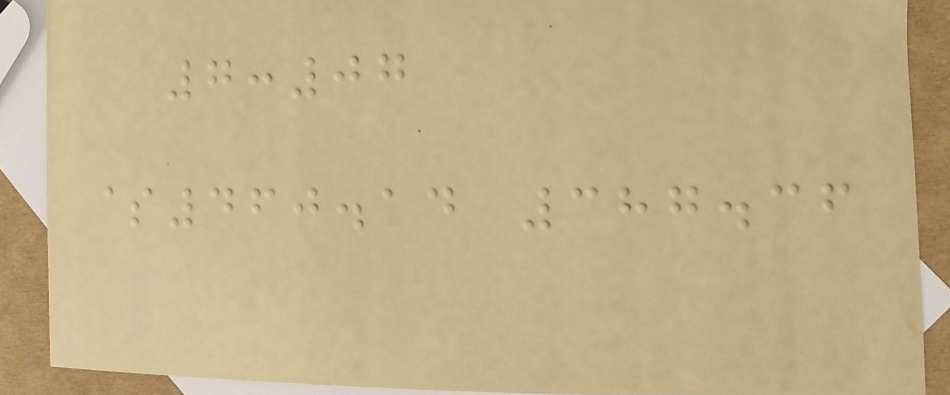7:07
$460.14 387.36
